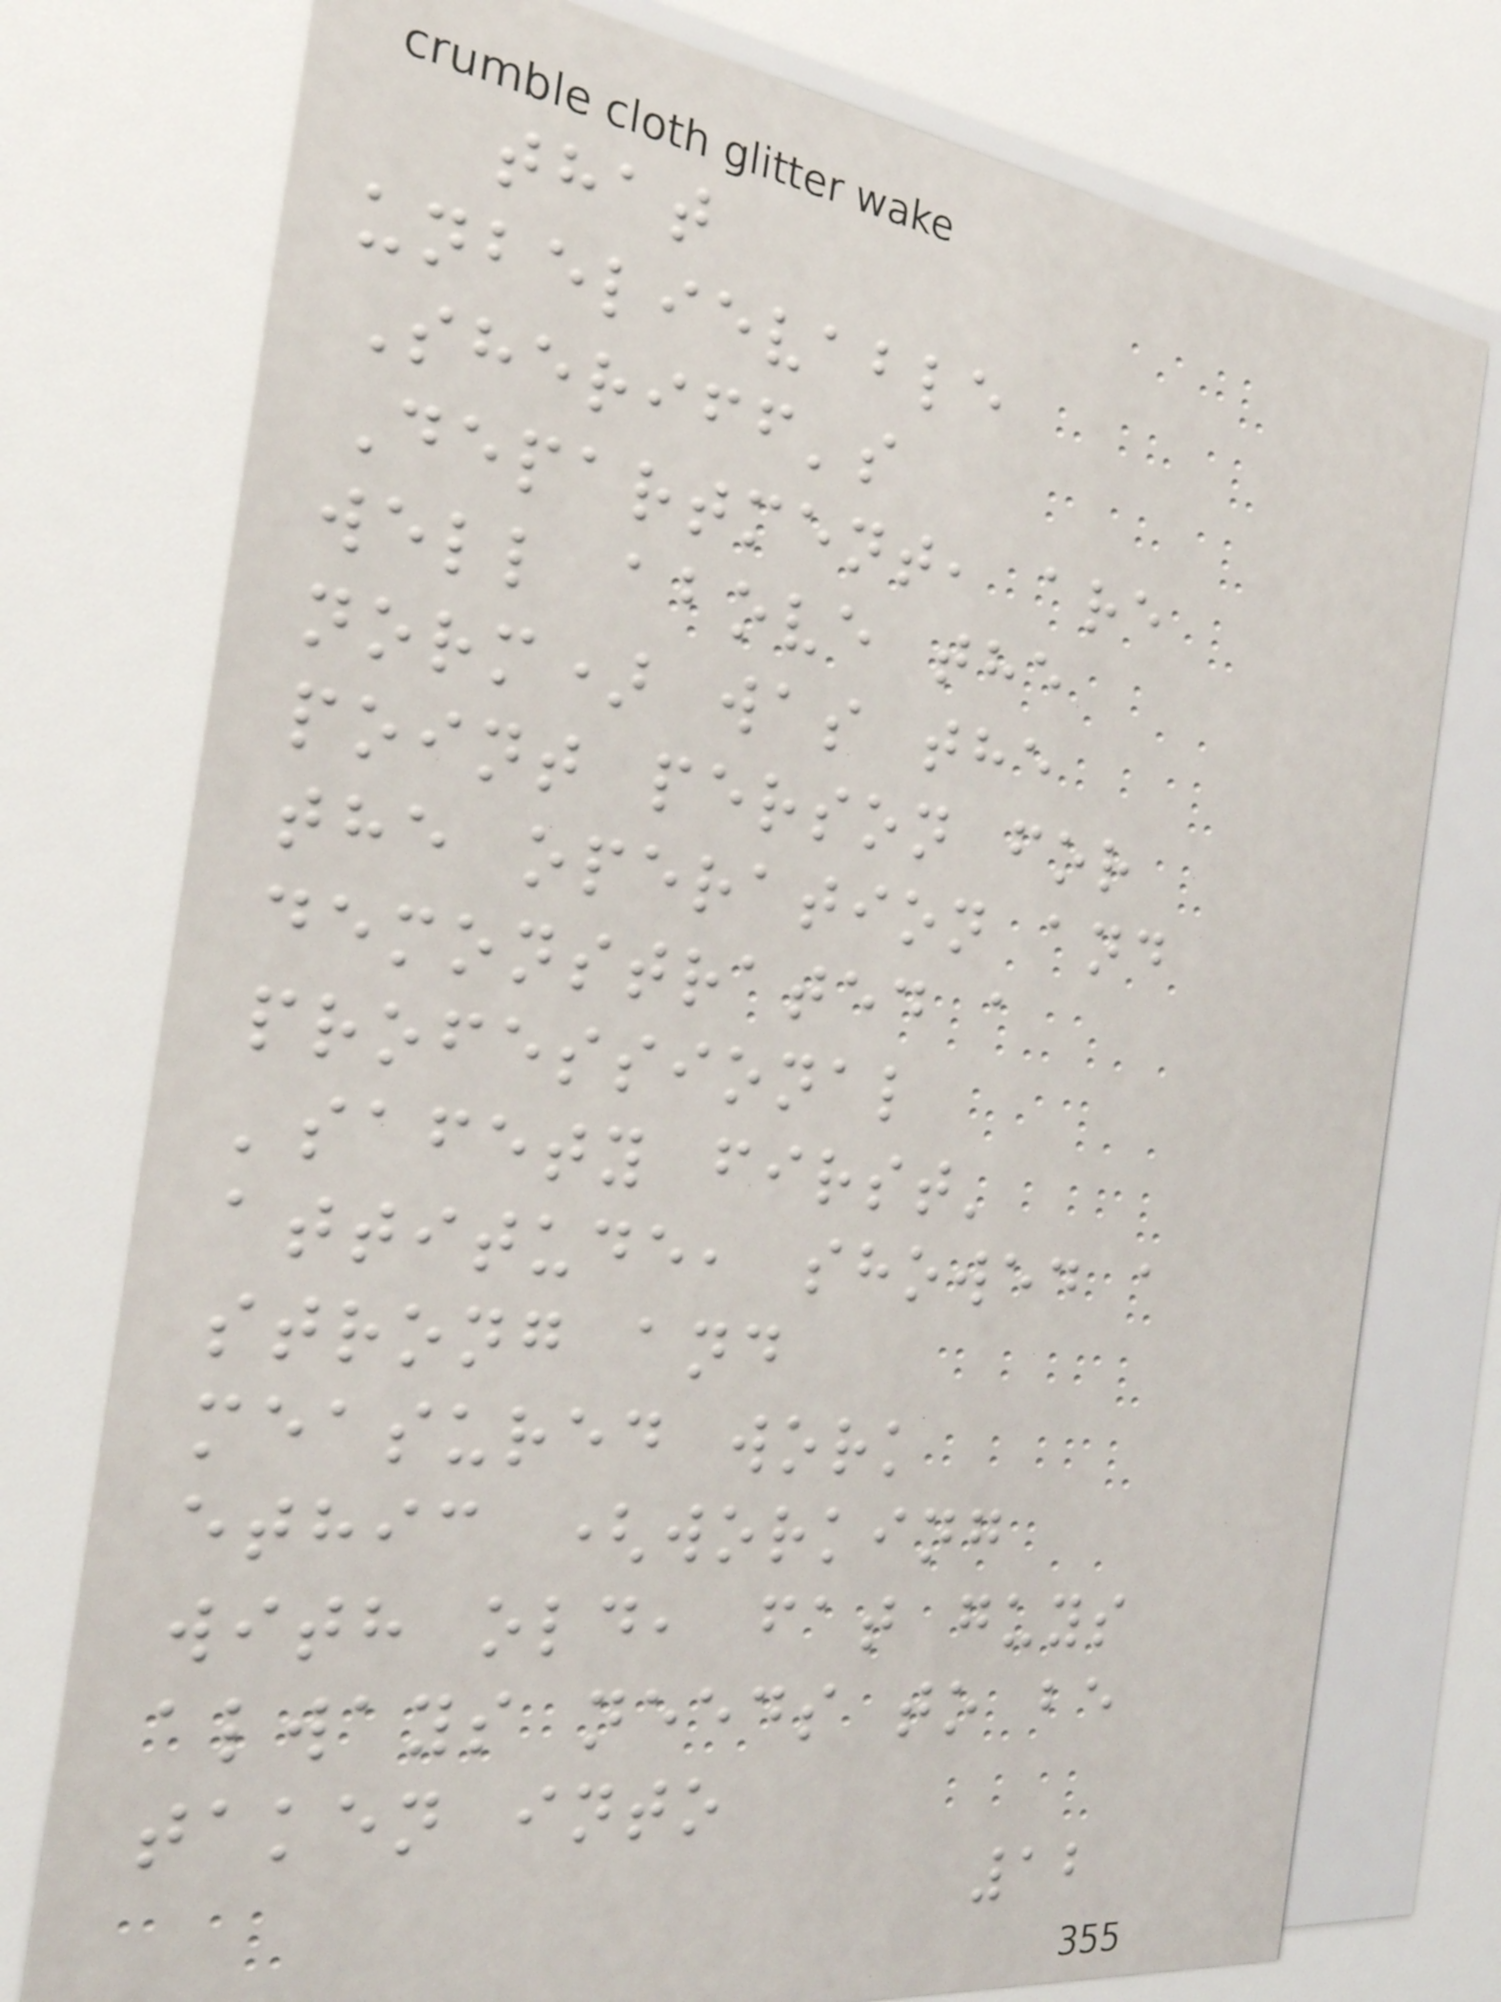that
unbelievable
Sheriff's
Department, are
well above the
norm) was the
point person for
the operation and
demonstrated a
professional
'safety first'
attitude, showed a
strong and
measured work
ethic (working
with old, fat guys
always needs to be
taken into
12
